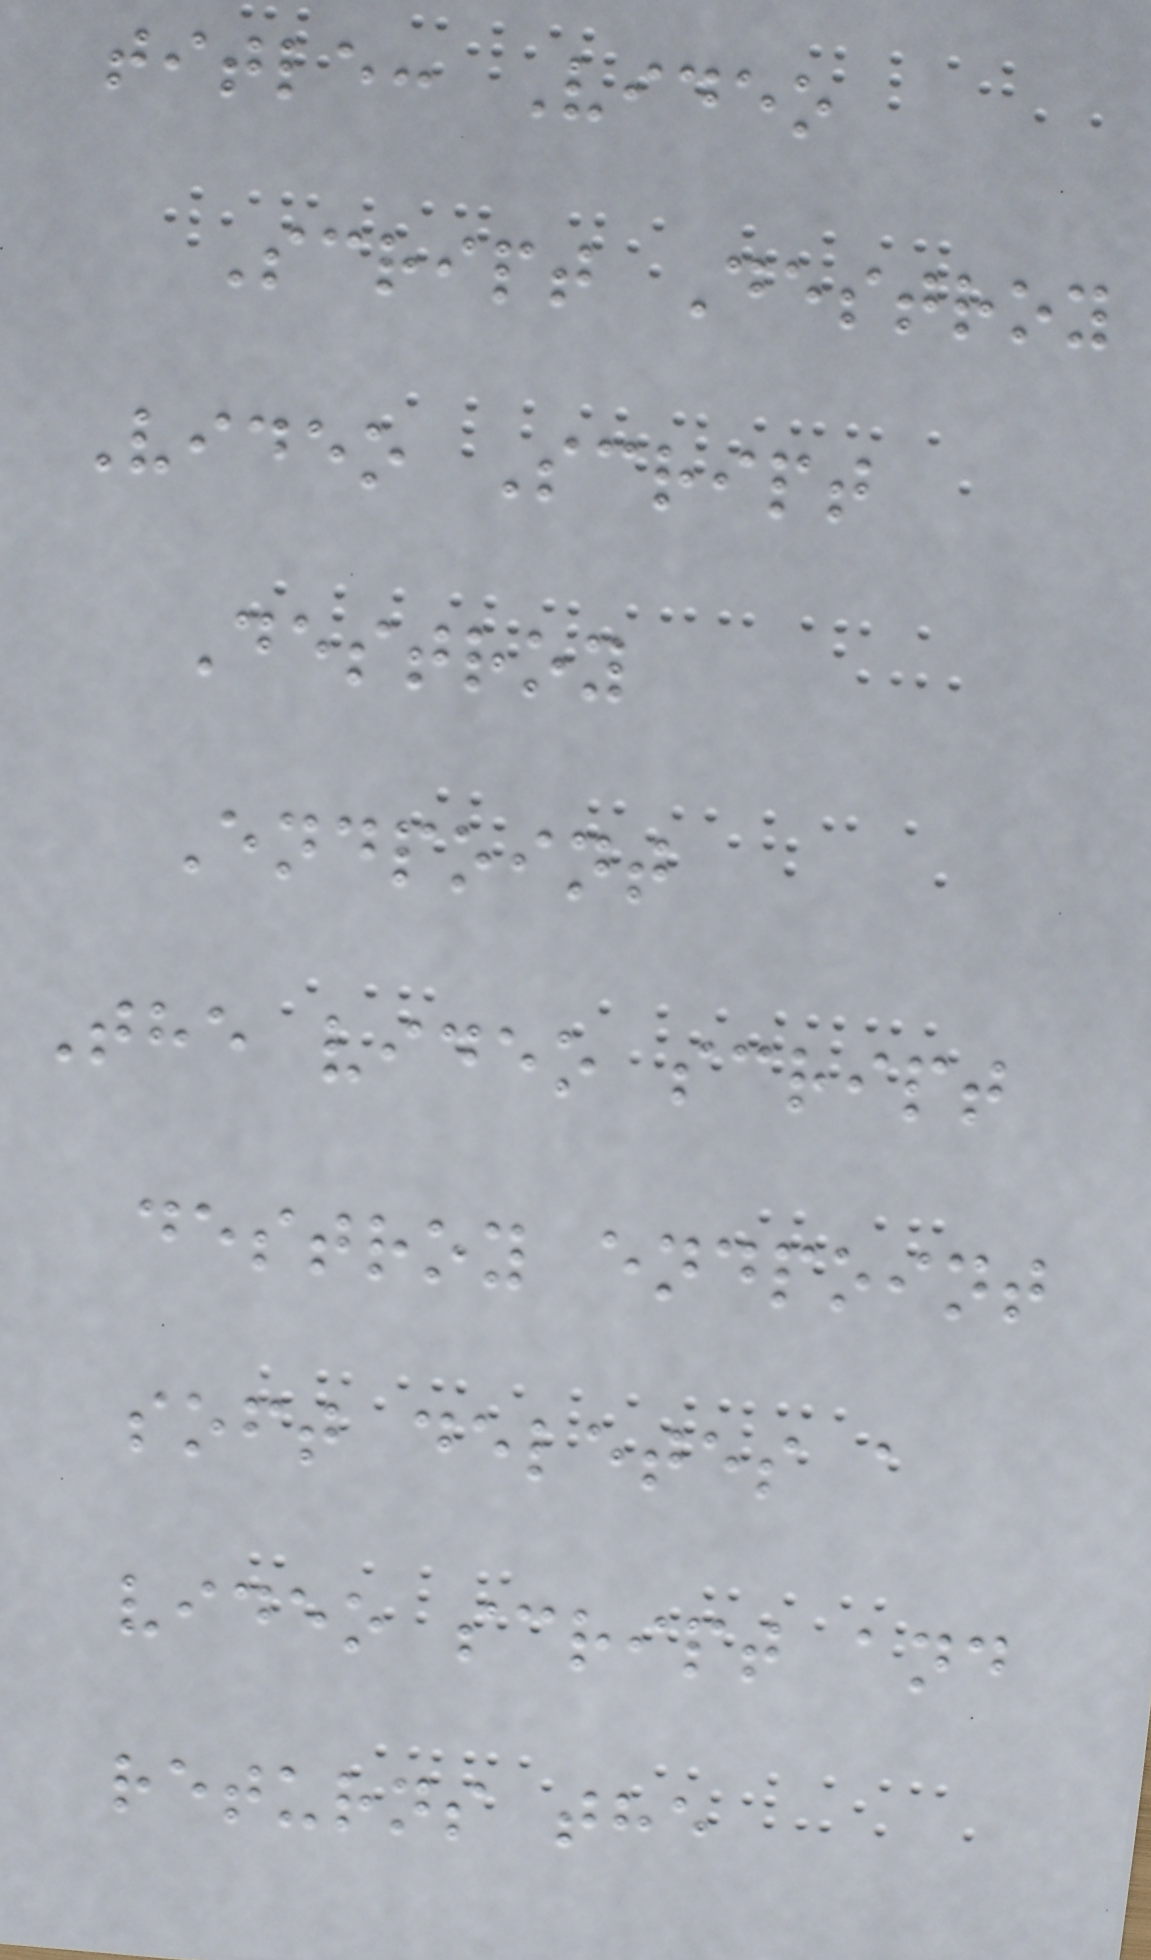title: Video
Script Destroy
Video Script
Destroy
Endpoint
The video script
destroy endpoint
soft deletes a
video script and
returns the
